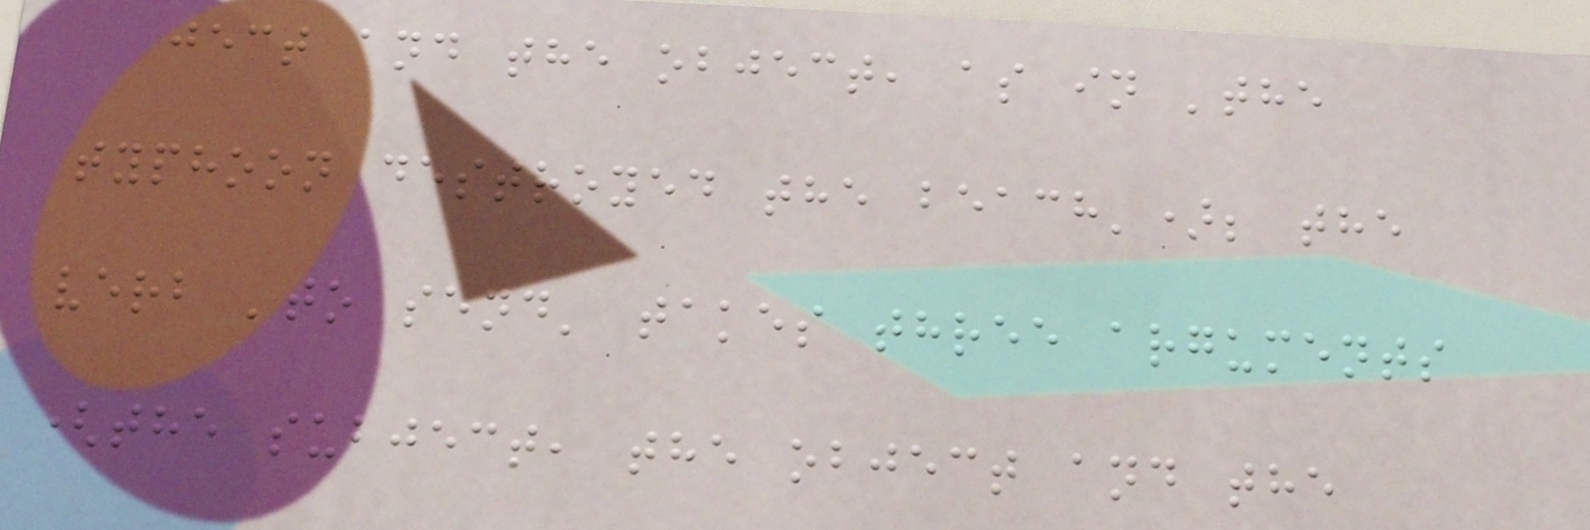ject and the object, as in 'the
typhoon destroyed the beach'); the
verb 'to send' takes three arguments
(the subject, the object and the
